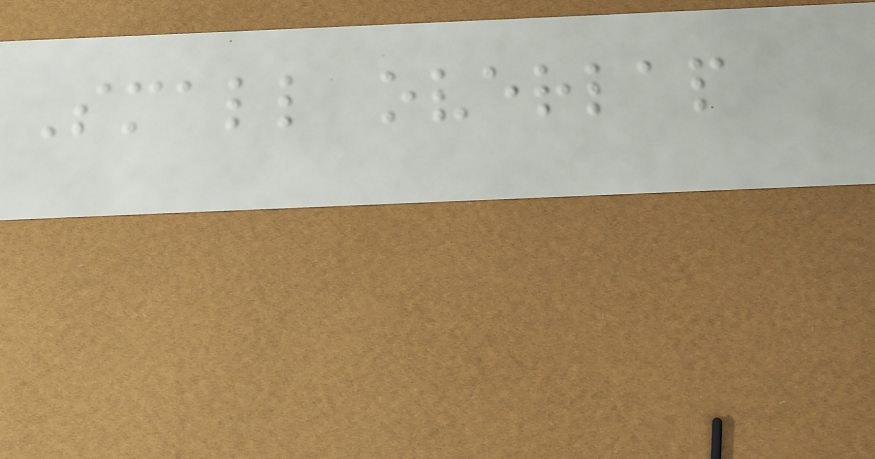Small overlap
